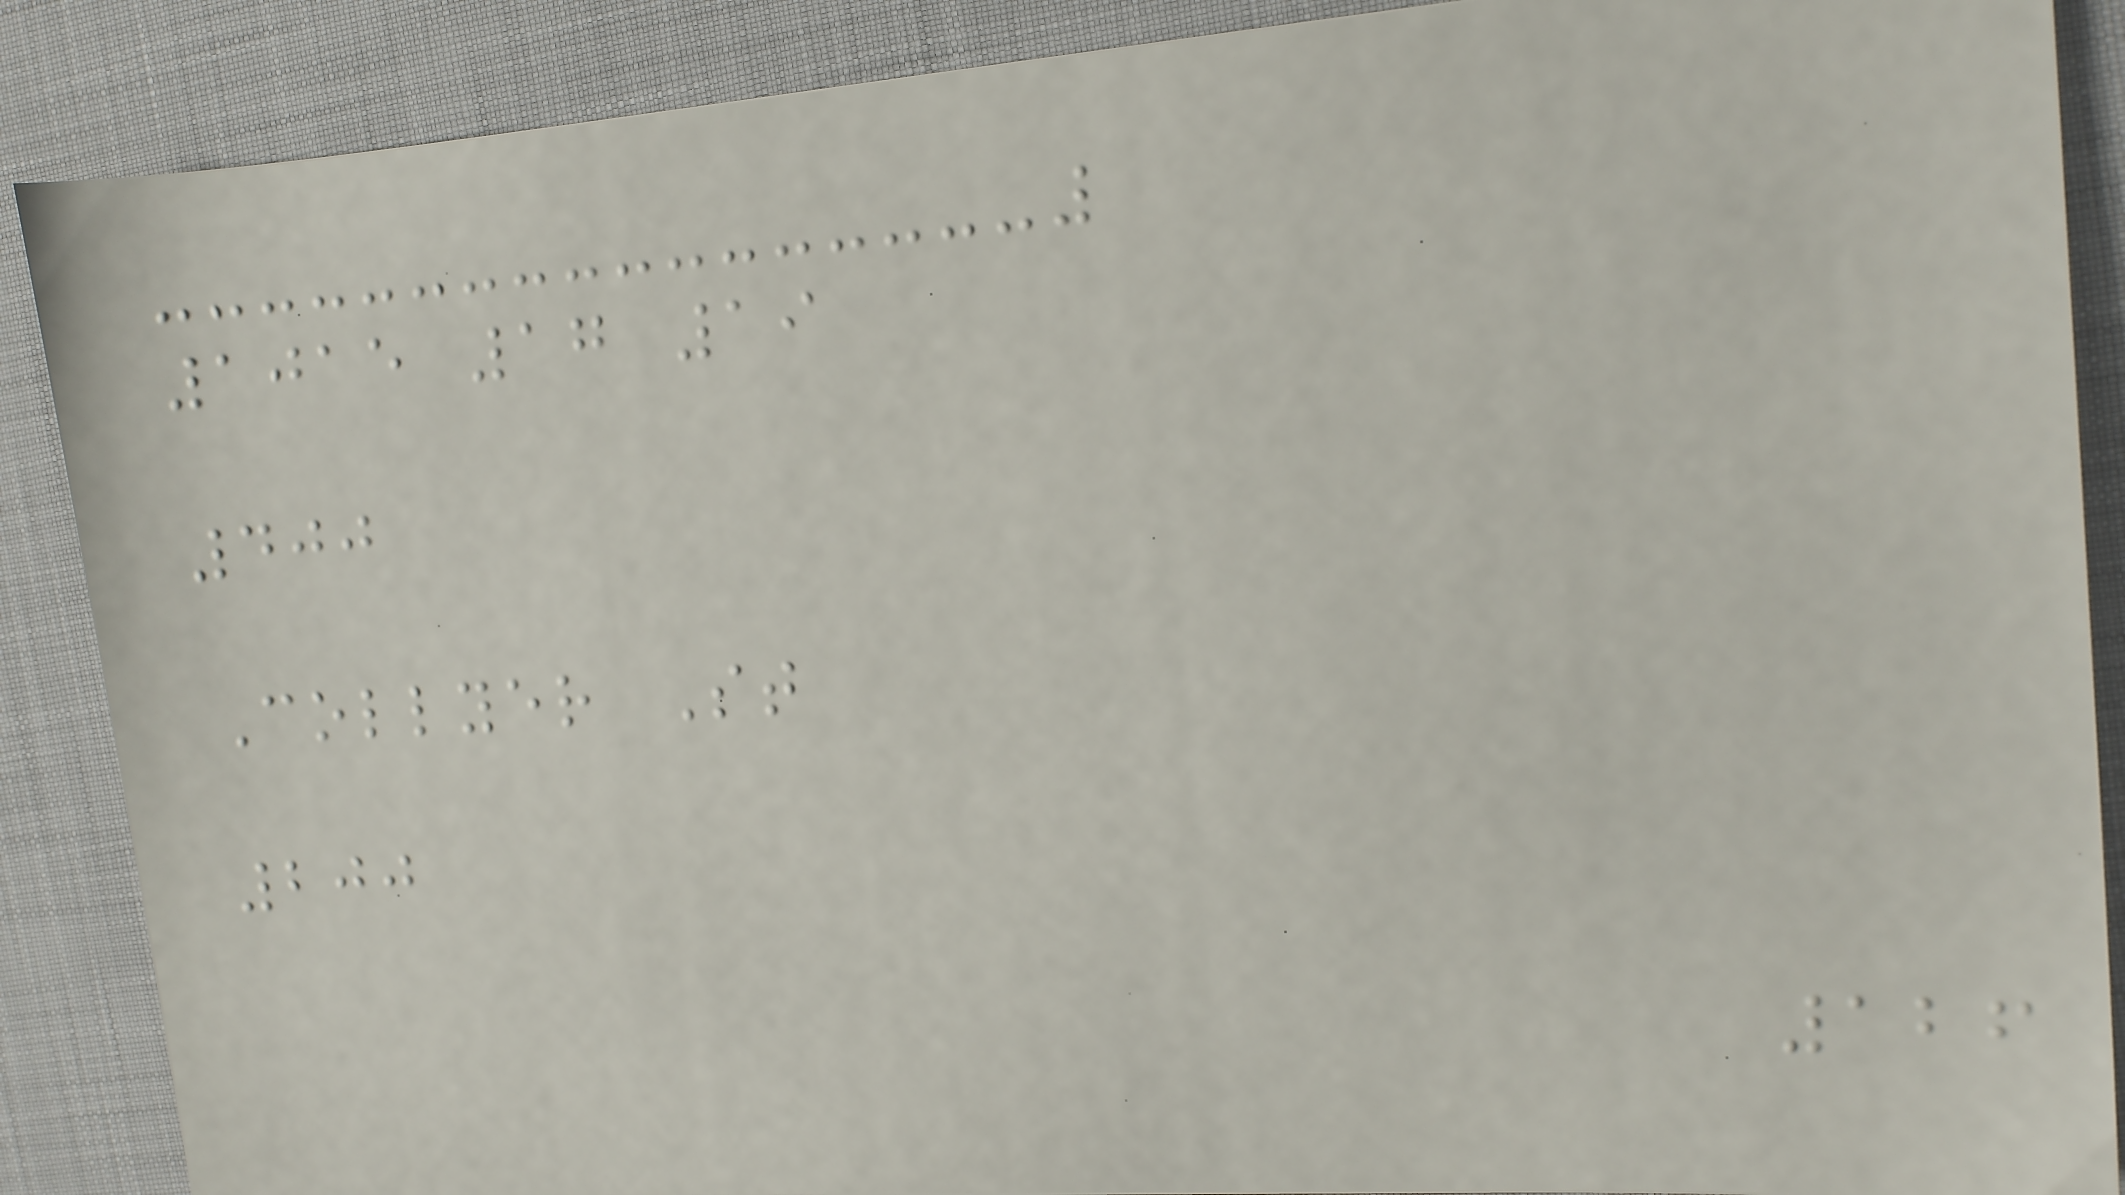1015 17 19
400
Collyer St
200
126
